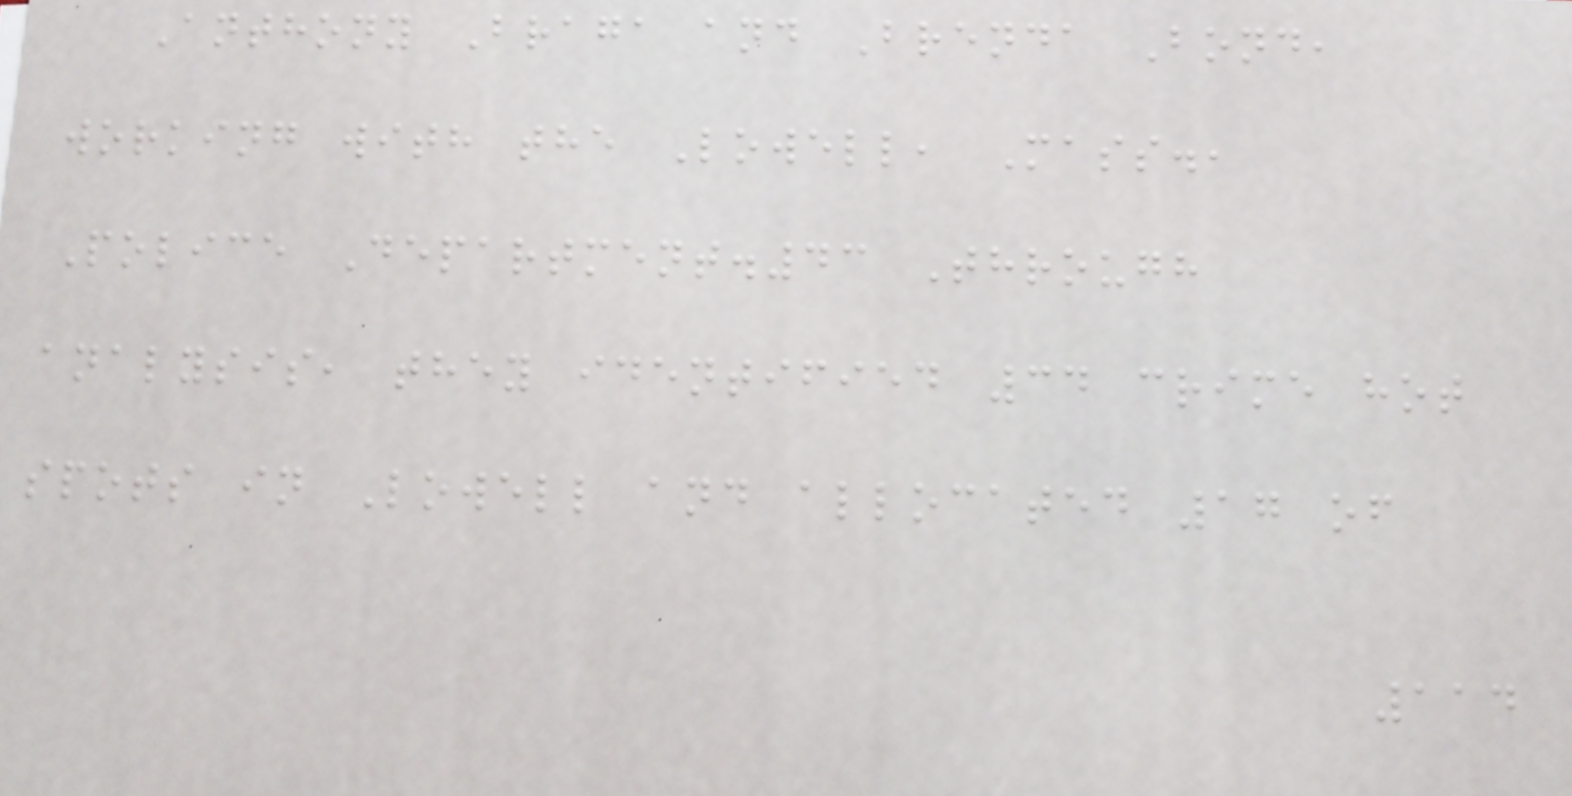Anthony Braga and Brenda Bond,
working with the Lowell, Mass.,
Police Department.43 Through
analysis, they identified 34 crime hot
spots in Lowell and allocated 17 of
114
